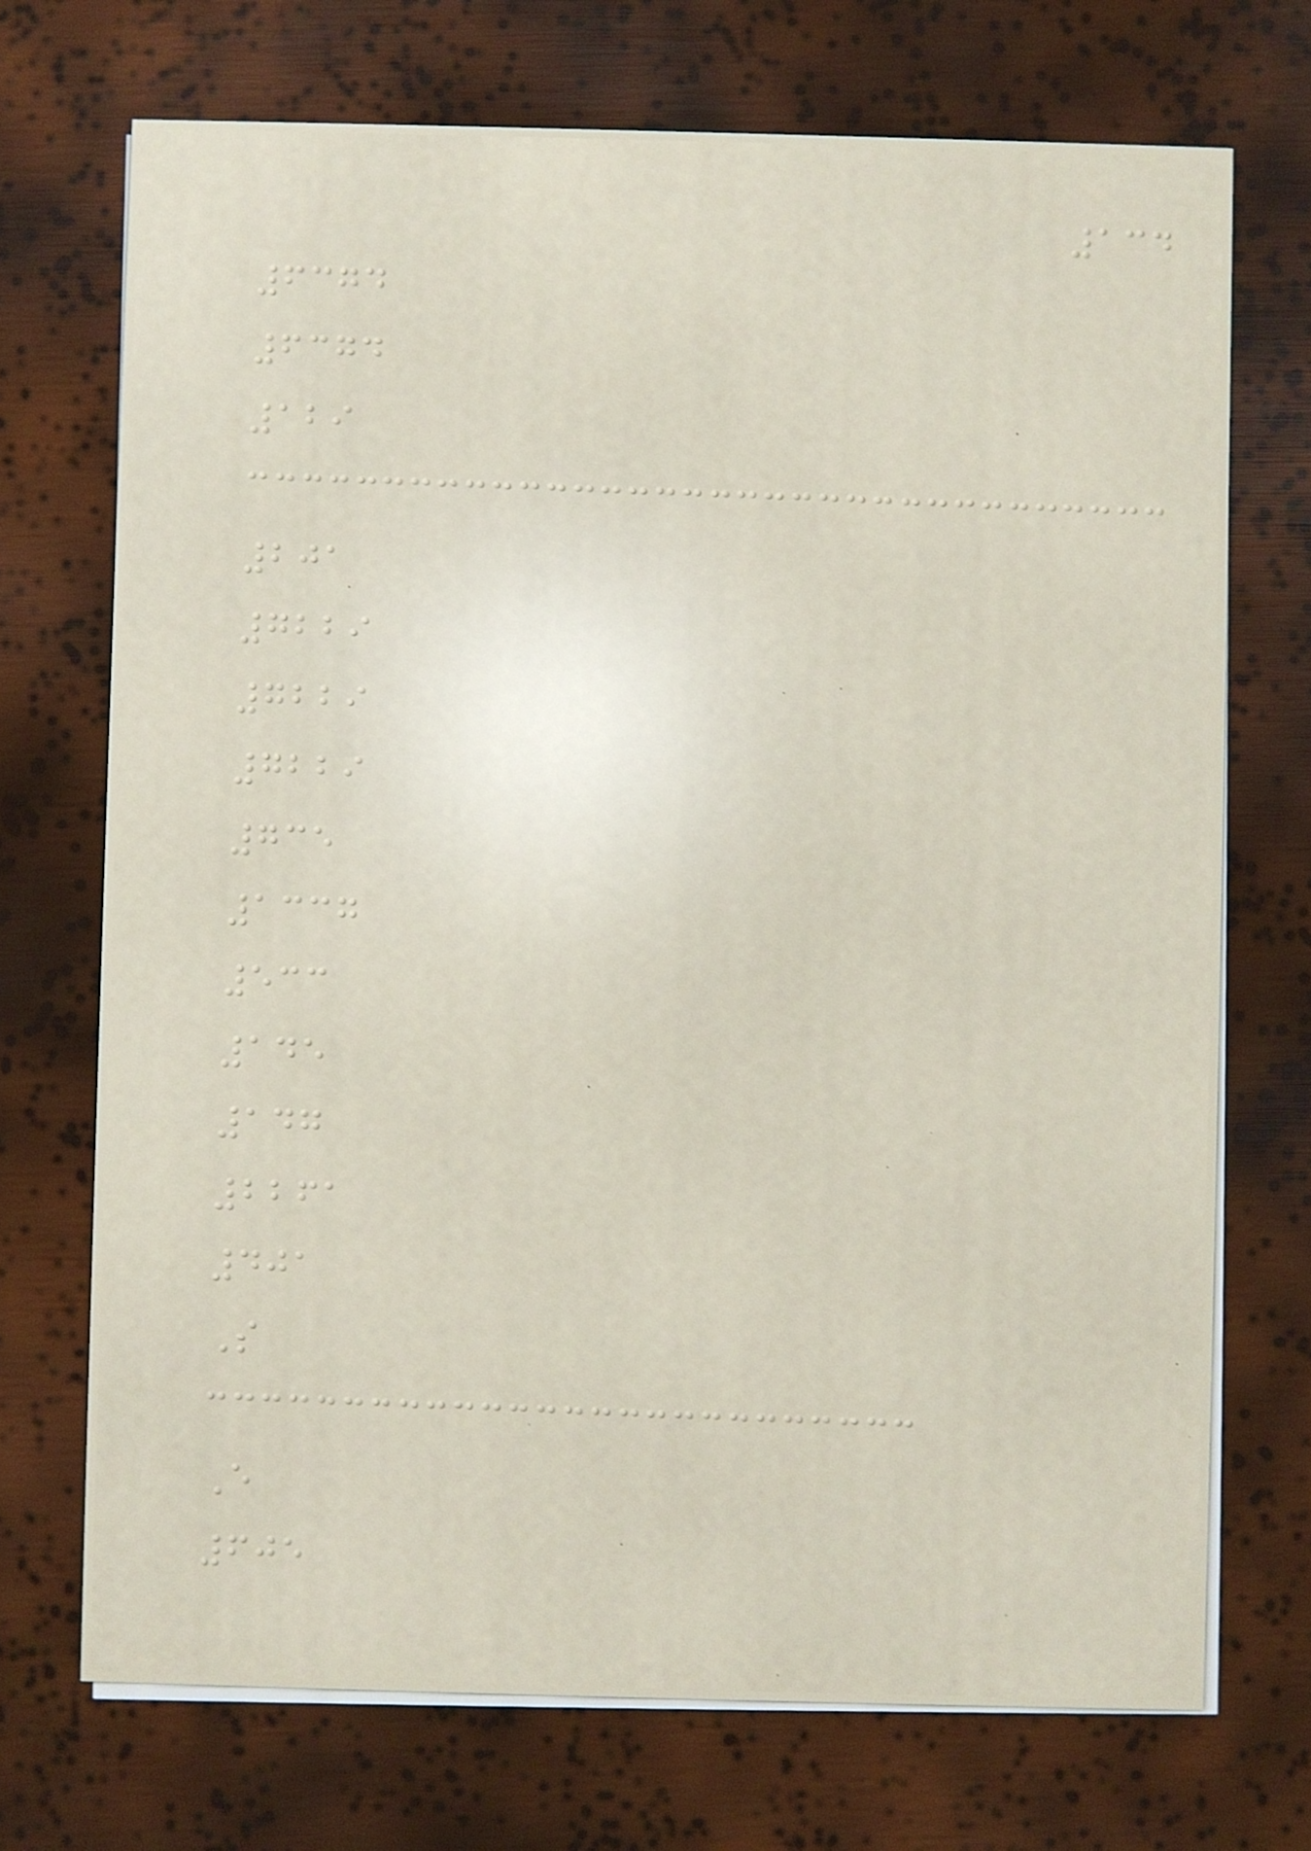134
6374
6374
129
201
7229
7229
7229
735
1337
533
145
147
2261
401
S
E
605
